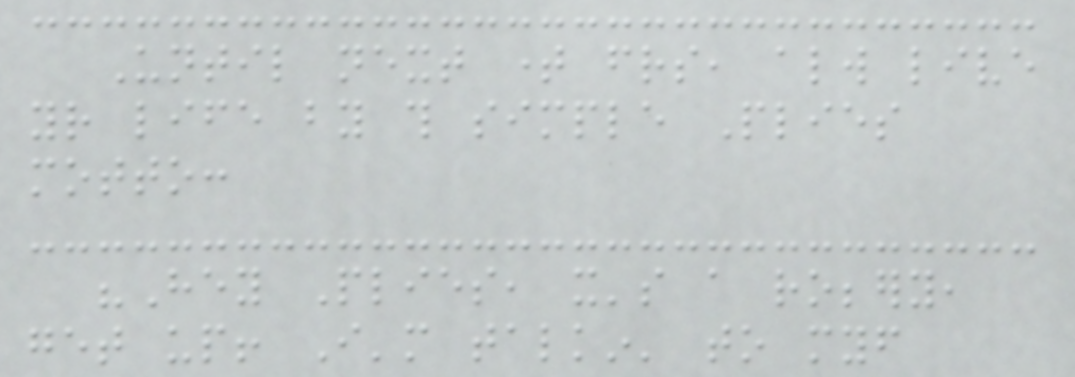Until next time friends, always live
your life by this simple Plies
motto:
"Hey Plies, it's a robbery,
get up! I'm talkin' to myself
